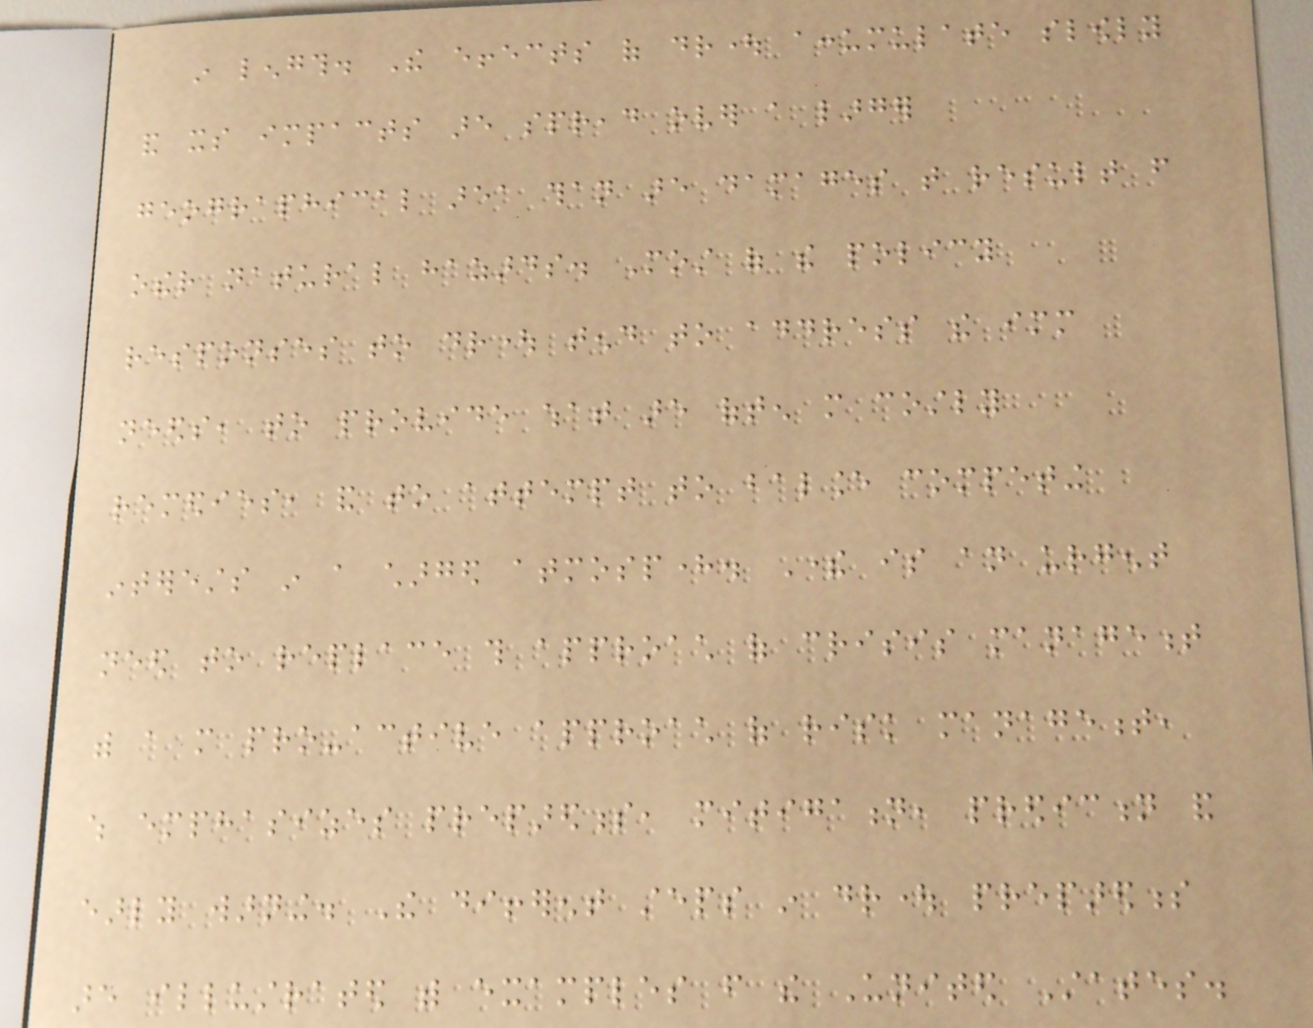in length. The effects of drought accumulate slowly
and its impacts are spread over a larger
geographical area than are damages that result from
other natural hazards. Most of the policy
responses to drought tend to address the immediate
needs, to provide what are often more costly
remedies, and to attempt to balance competing
interests in a charged atmosphere. There is an urgent
need to replace this approach of crisis management
with a more pro-active approach of risk management,
which emphasizes preparedness, mitigation, prediction and
early warning. The different steps in drought preparedness
are illustrated with examples from the United States.
